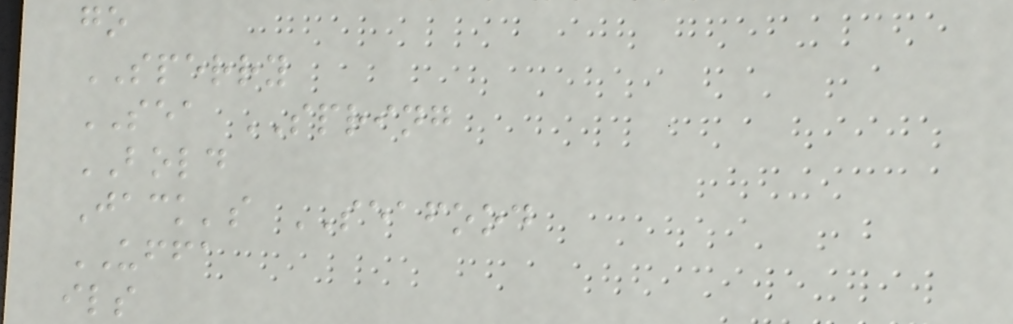go
SPERRY
SEA SPRING
BOLD
Jack's SEAFOOD
UFFA
ils
